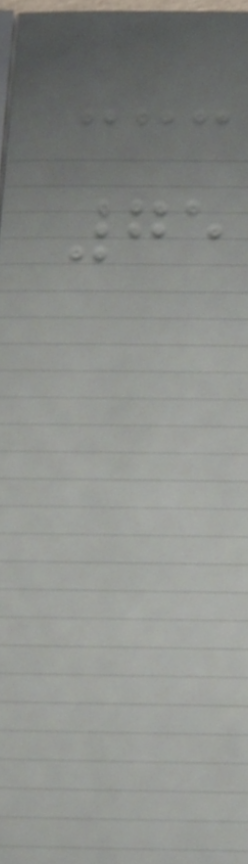75
